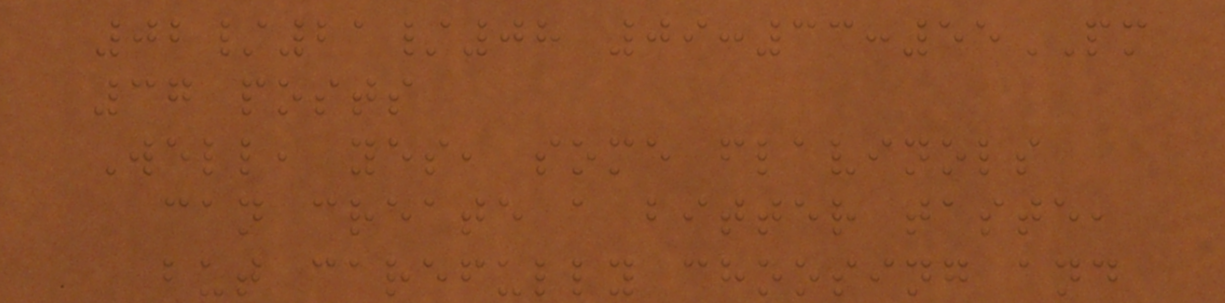02/21/08 09:33:55PM
37 posts
Well, yes, some flavinols
can create a bitter taste,
but carefully choosing and
